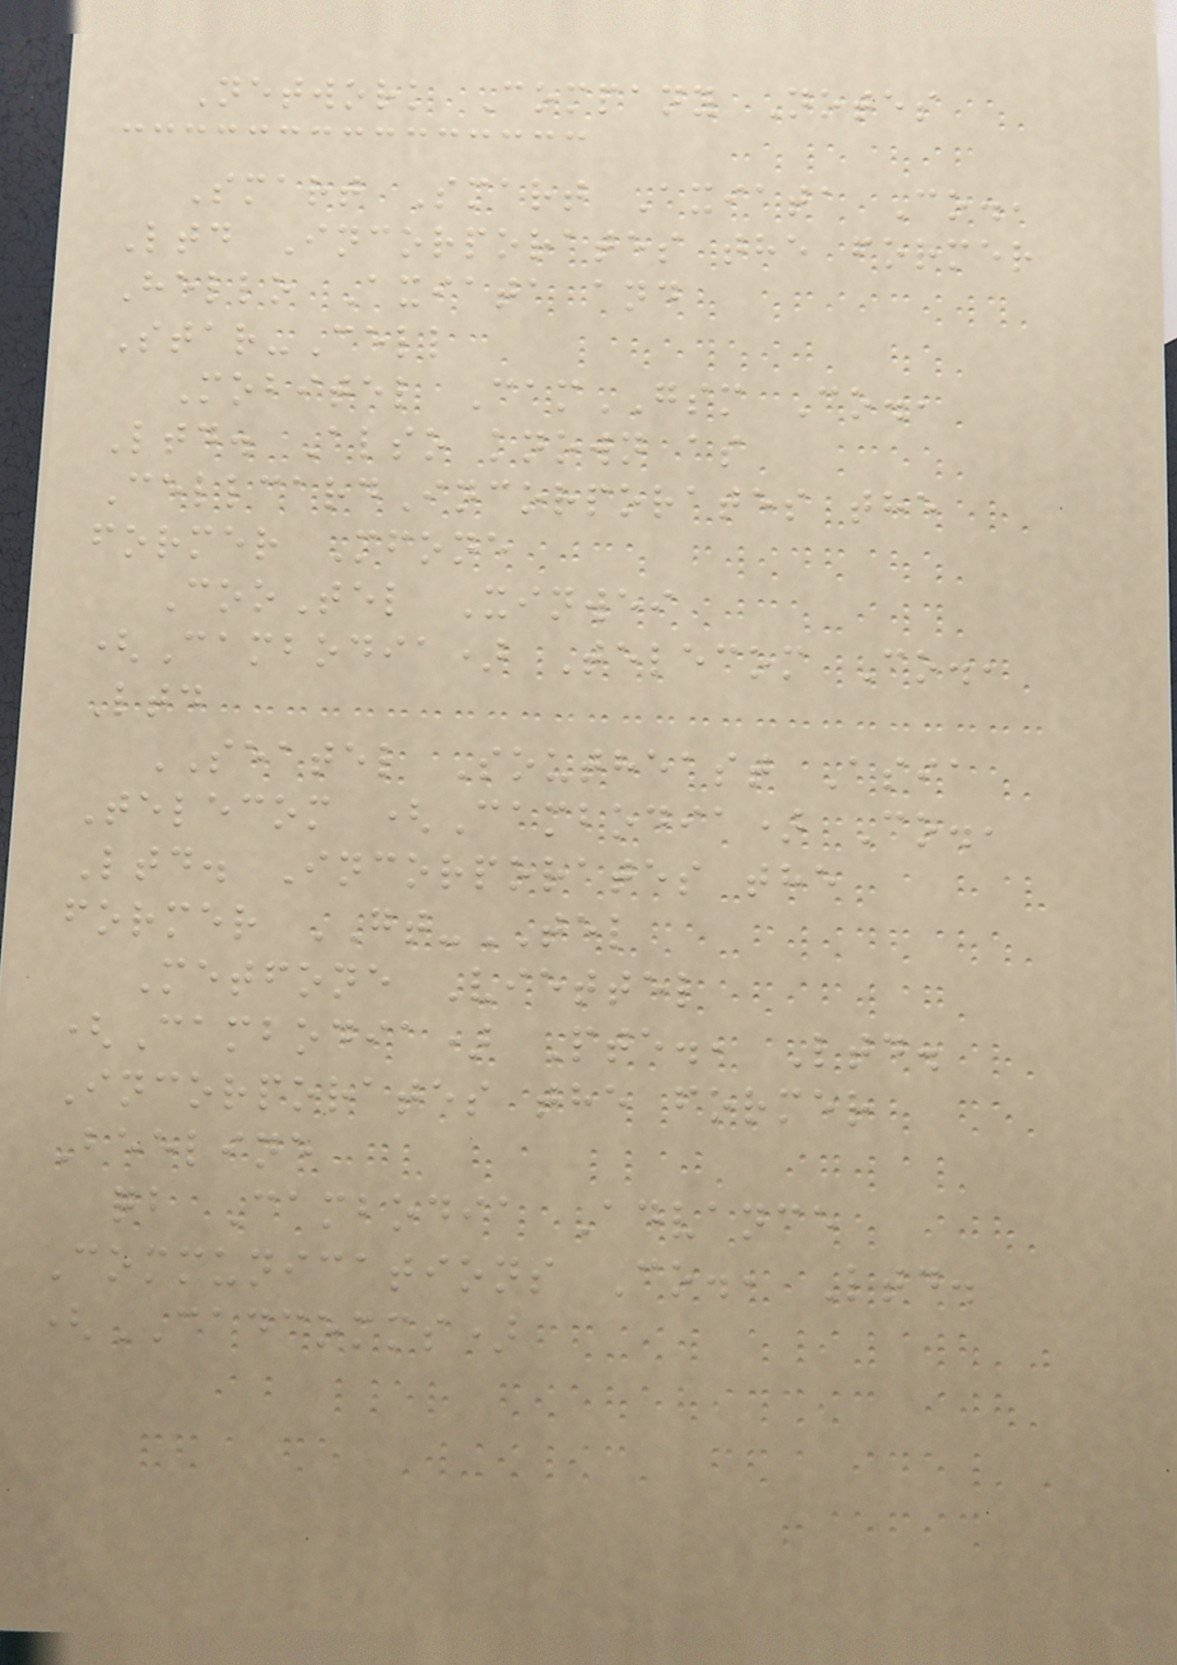Network Company Notes
Smart Smart Axiata Co.,
Ltd Incorporates the former
Hello Axiata and
Star-Cell
Mobitel CamGSM Co.,
Ltd. Also known as
CellcardIncorporates the
former Mfone
CooTel Xinwei
(Cambodia) Telecom Co.,
Ltd
SEATEL Southeast Asia
Telecom (Cambodia) Co.,
Ltd. Incorporates the
former GT-TEL
Metfone Viettel
(Cambodia) Pte., Ltd.
Incorporates the former
Beeline
qb Cambodia Advance
Communications Co., Ltd.
(CADCOMMS)
